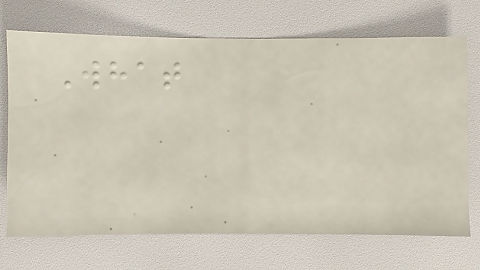What
